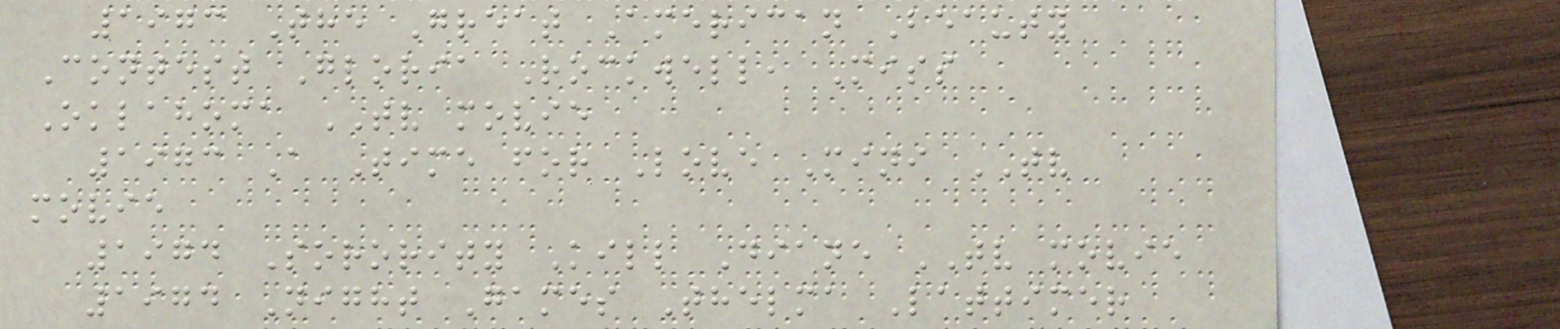1973 The Great American Beauty
Contest Gloria Rockwell, Miss
Oklahoma TV movie
1973 A Time for Love Mini TV
movie
1974 Sorority Kill Diane TV movie
1974 Night Games Thelma Lattimer
